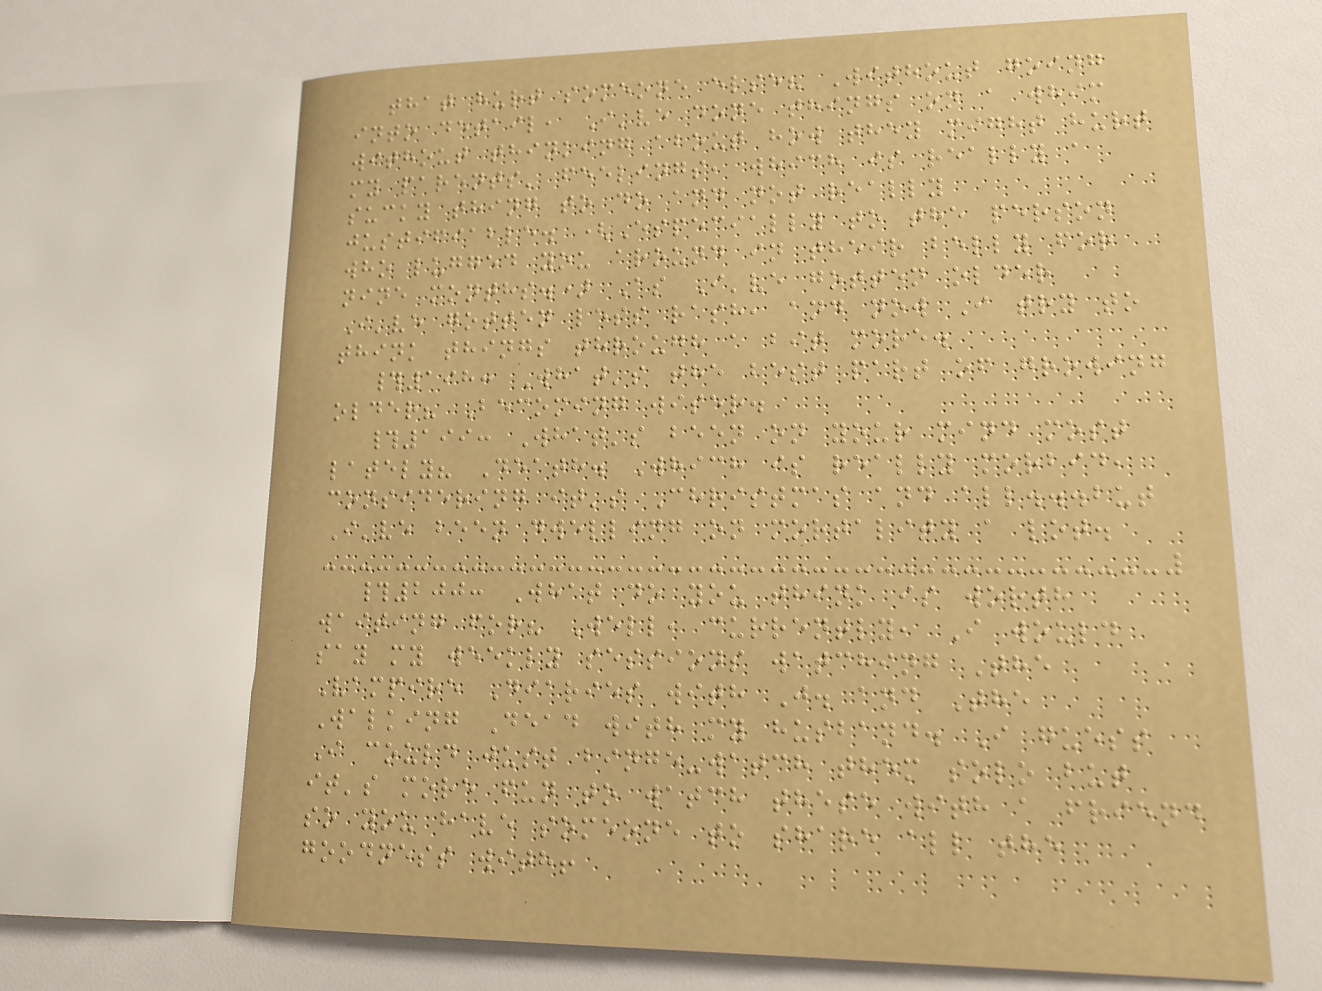that hurt someone else? Without going
into detail, I've done things on a whim
without thinking about how they might hurt
my parents' feelings, which is really a
sucky thing to do and not really
justifiable. (Especially to the person
who lugged you around in their belly for
nine months.) As I've gotten older
I've gotten less rash, and now I try to
think things through a bit more.
#198: What's the best part of growing
older? Becoming wiser.
#199: What's been on your mind most
lately? Death. Which is really morbid,
considering it's Christmas and all...but
I've been dwelling on mortality a lot.
#200: What do you think is worth
waiting for? Well, currently, I would
say my weekly sessions watching The
Vampire Diaries with J. and The
Walking Dead with my husband. I guess
I could just binge-watch them solo but
it's more fun to watch these with a friend
so you have someone to share all the
goodness with!
